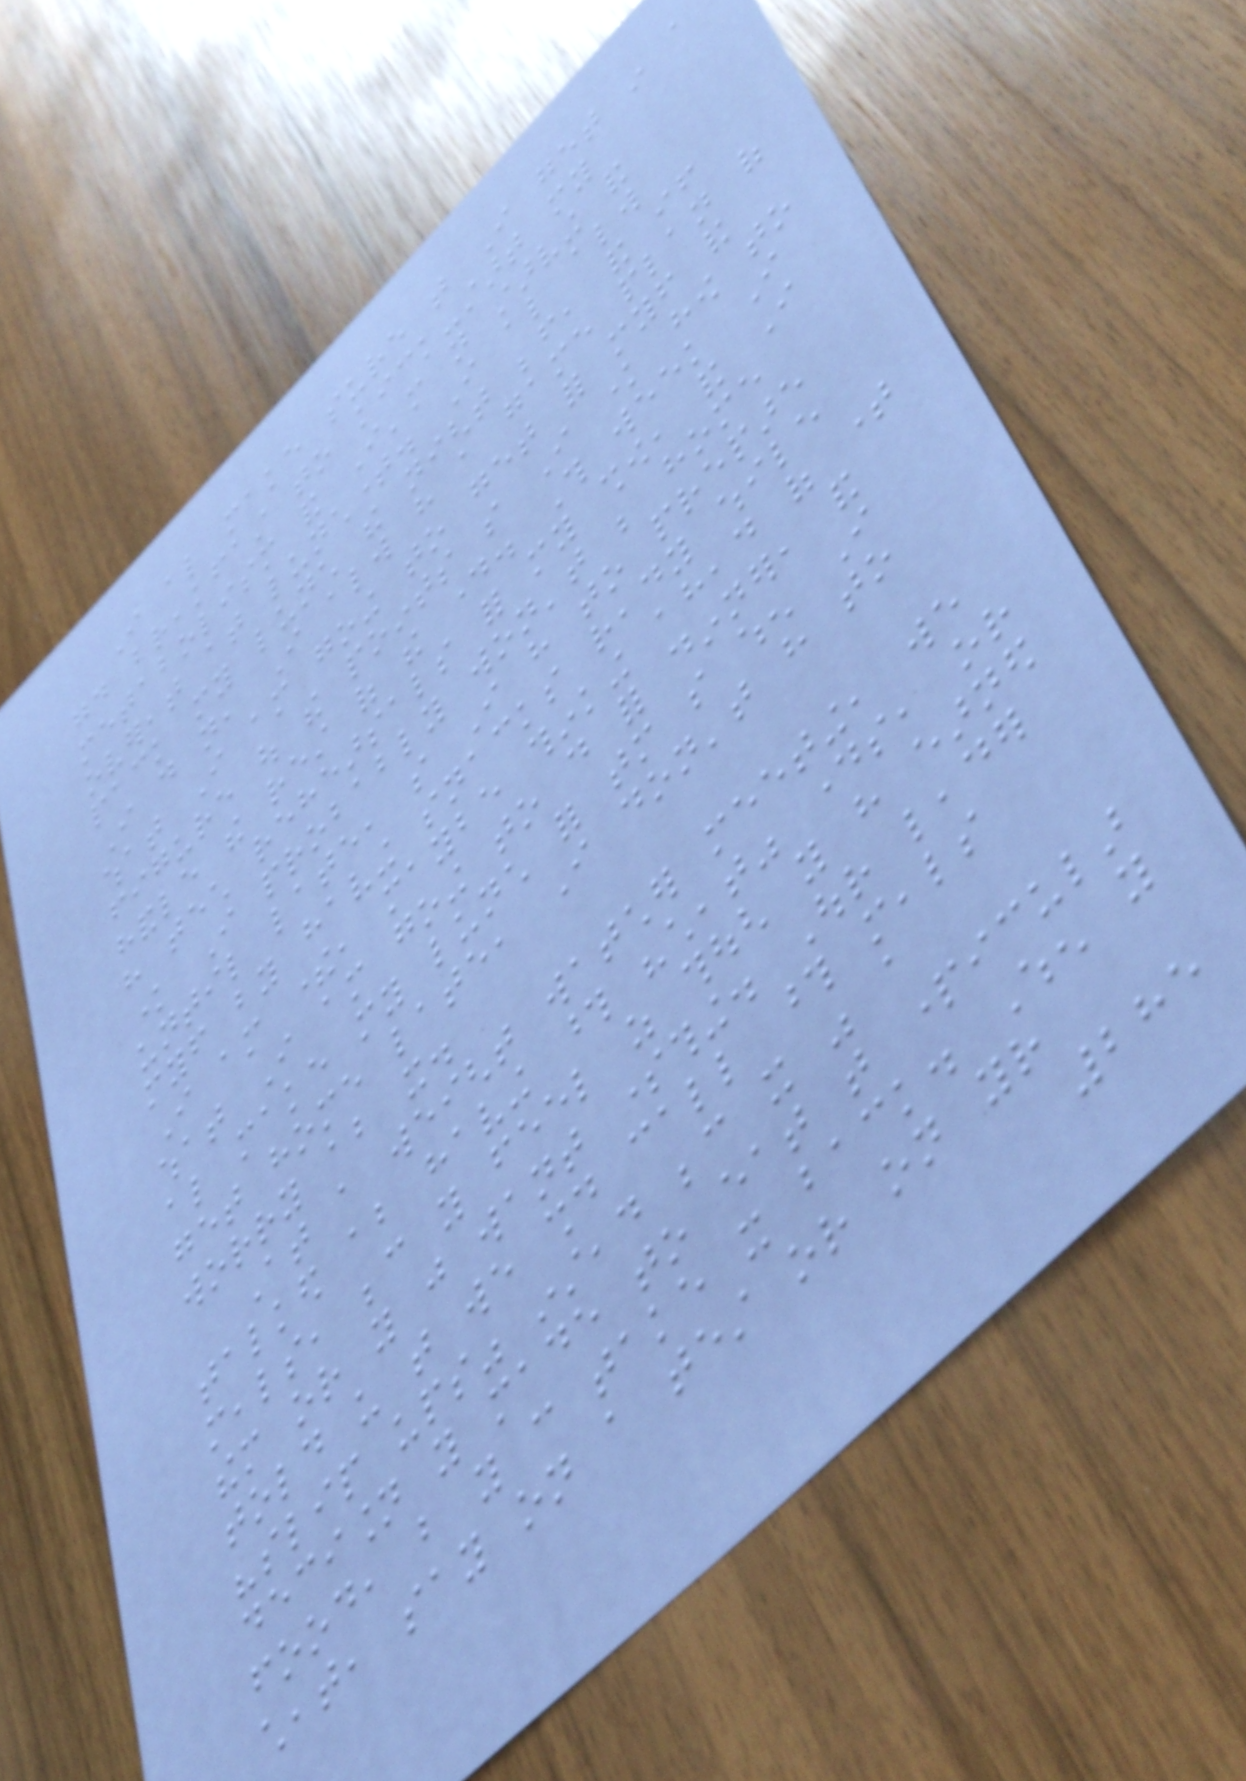I also make sure that I get in a
good breakfast to kick-start my
metabolism and I'm not starving and
overeat at lunchtime. I also always
pack my lunch the night before, and if
I do not, I always have a game plan of
what I am going to get for myself and
figure out the points so I know how to
handle the rest of the day. This week I
have tech rehearsals for my show, and I
know I probably won't be home
until late, so I have to prepare
myself by having snacks ready while
I am there, maybe thinking ahead of time
what I am going to do for dinner, and
also make my lunch for tomorrow so when I
get home late, I don't have to
worry about it.
At a weight watcher meeting, we
talked about having those "cheat" days, or
meals, because you feel as though you have earned
them or you just want something. Our leader
told us that we should call those meals
"slip ups" instead because it was a
decision you made to eat that particular
food, but you can take it back. When you
cheat, say on a test or on your
285
